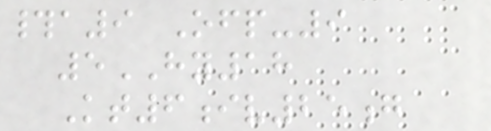#a9 Ofp-9
5HY18
Kt6iv25g
